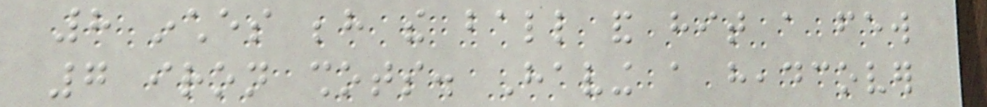8 inches behind the ball and hit a few
7 iron shots. Having a headcover
